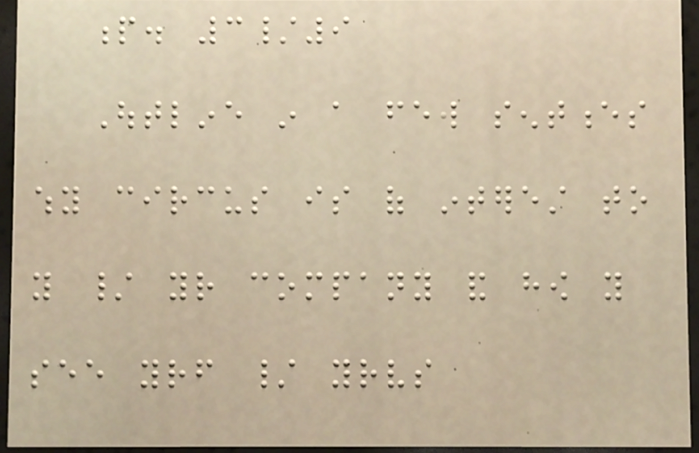p. 3/9
Outline in a few sentences
why circus is of interest to
you / your company and how you
see yourself / yourselves
